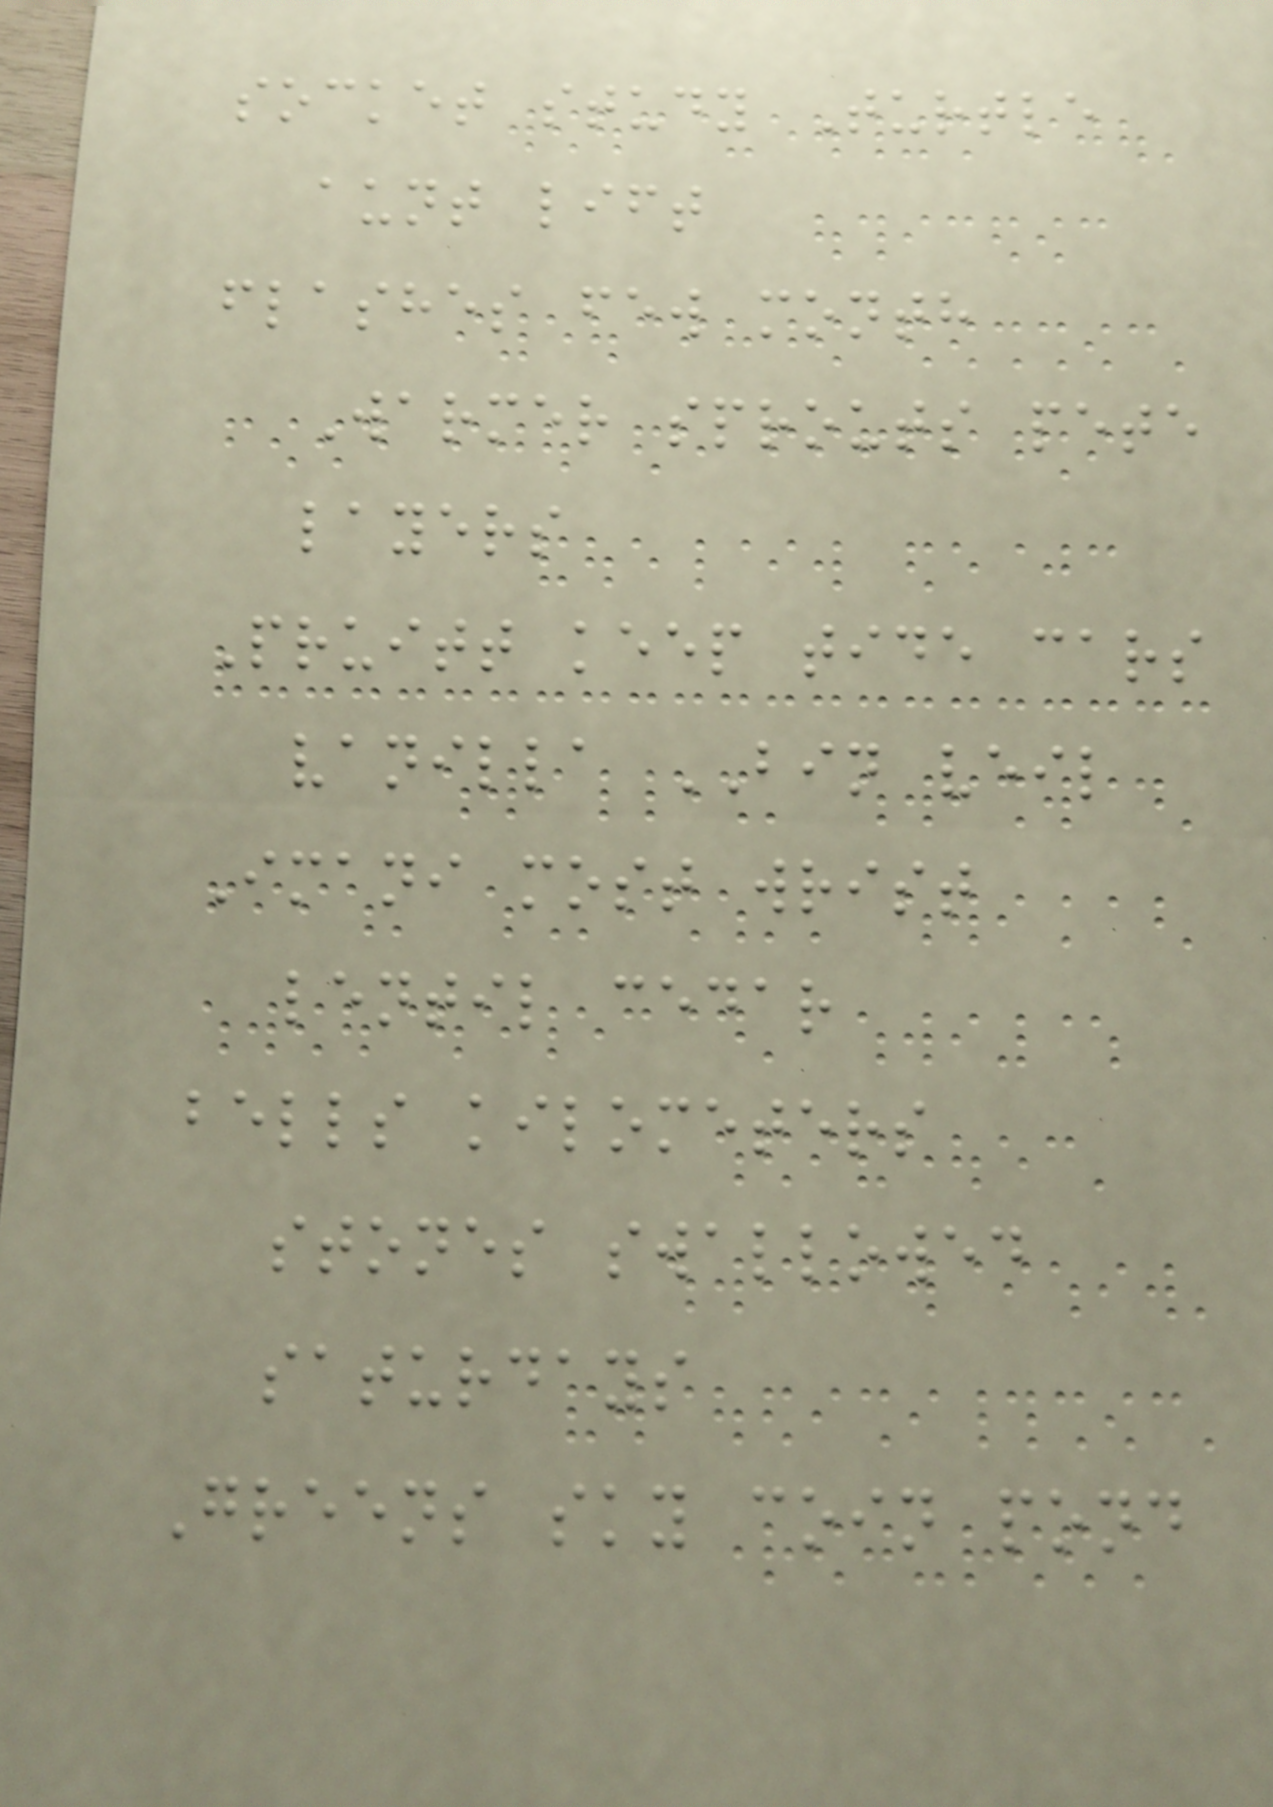socket study Turtle
aunt lift
flashes few month
Warmer sprouts pete
layers
Pruitt keep tide cars
vanilla BIN veil
Imani most wrist
lentil cedar
bells kilometers
stones swallowed
saturdays
Greens sky coin pond
